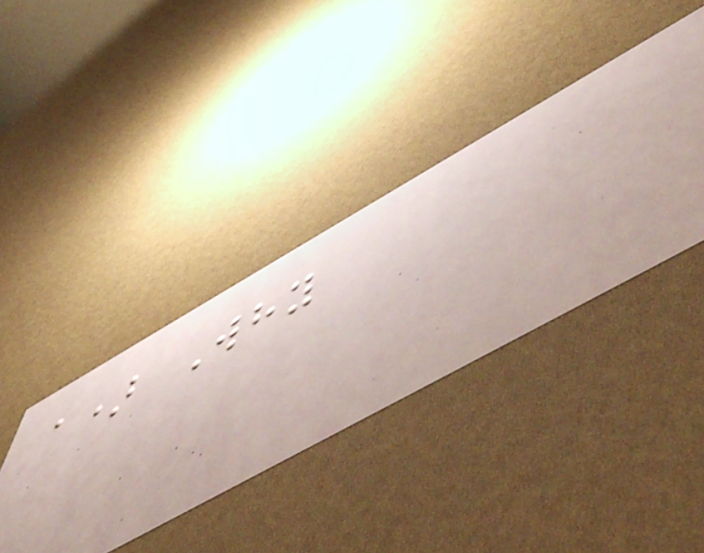a) Why
